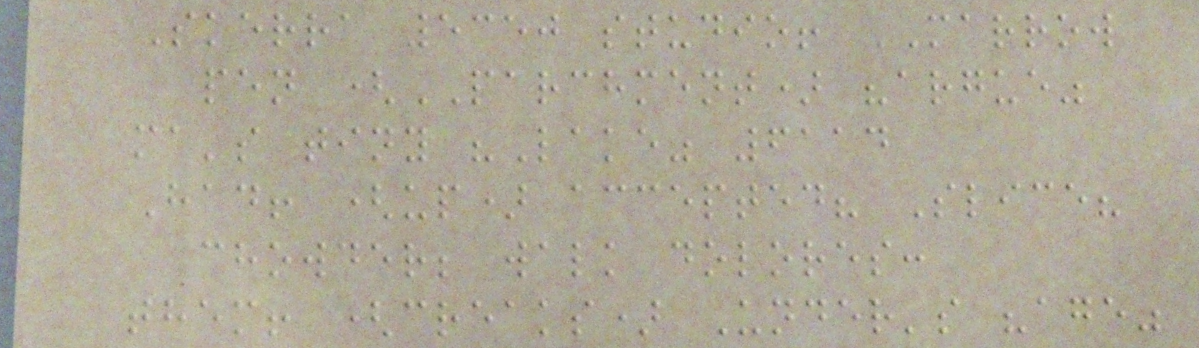Skerra 5350 studio! MARROW
pen (PARCHMENT) "argue"
ma's tiny "Lake" 6114
Had! (up) accepted? Slice?
chowder; walk dolores:
them! (creaks) Under's "age"
